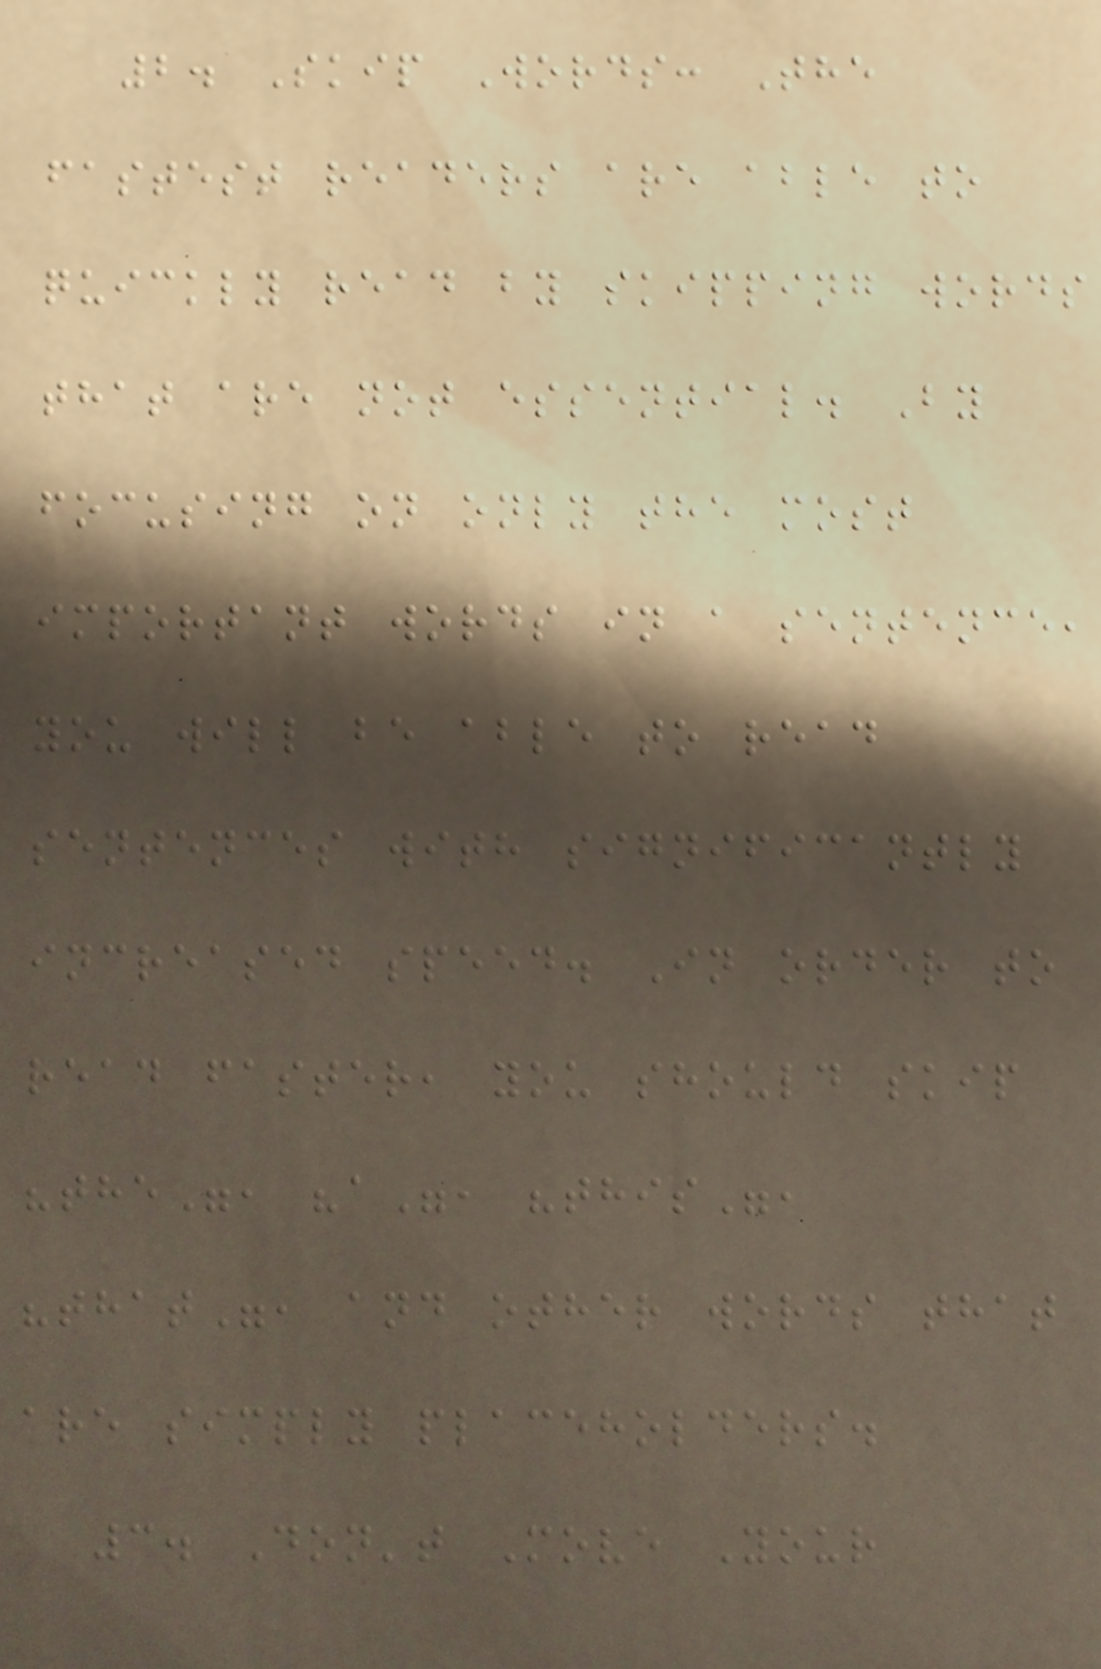2. Skip Words: The
fastest readers are able to
quickly read by skipping words
that are not essential. By
focusing on only the most
important words in a sentence,
you will be able to read
sentences with significantly
increased speed. In order to
read faster, you should skip
"the", "a", "this",
"that", and other words that
are simply placeholders.
3. Don't Move Your
